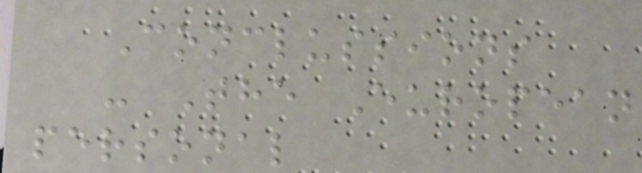Conclussions
- The European
personal
